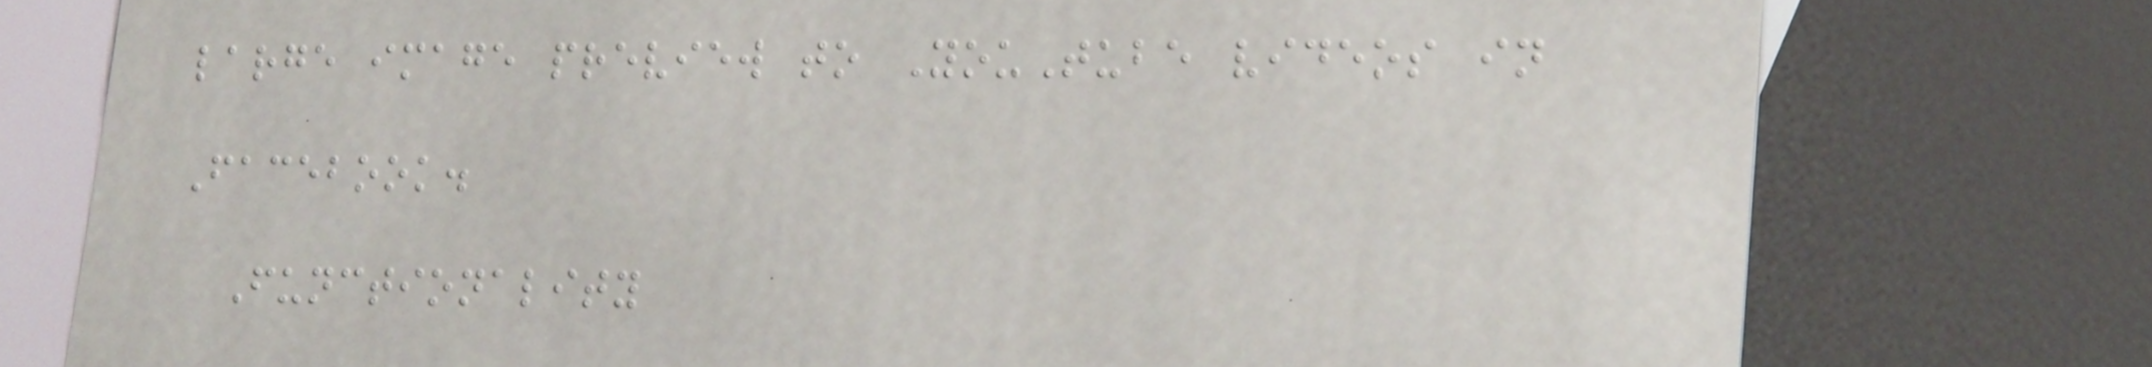large image preview to YouTube videos in
Facebook.
Functionality
